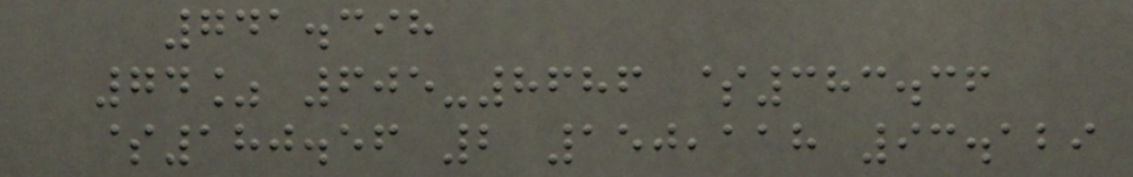741.398
74% 605-8686 $383.36
$180.56 2 150,118 93.129
